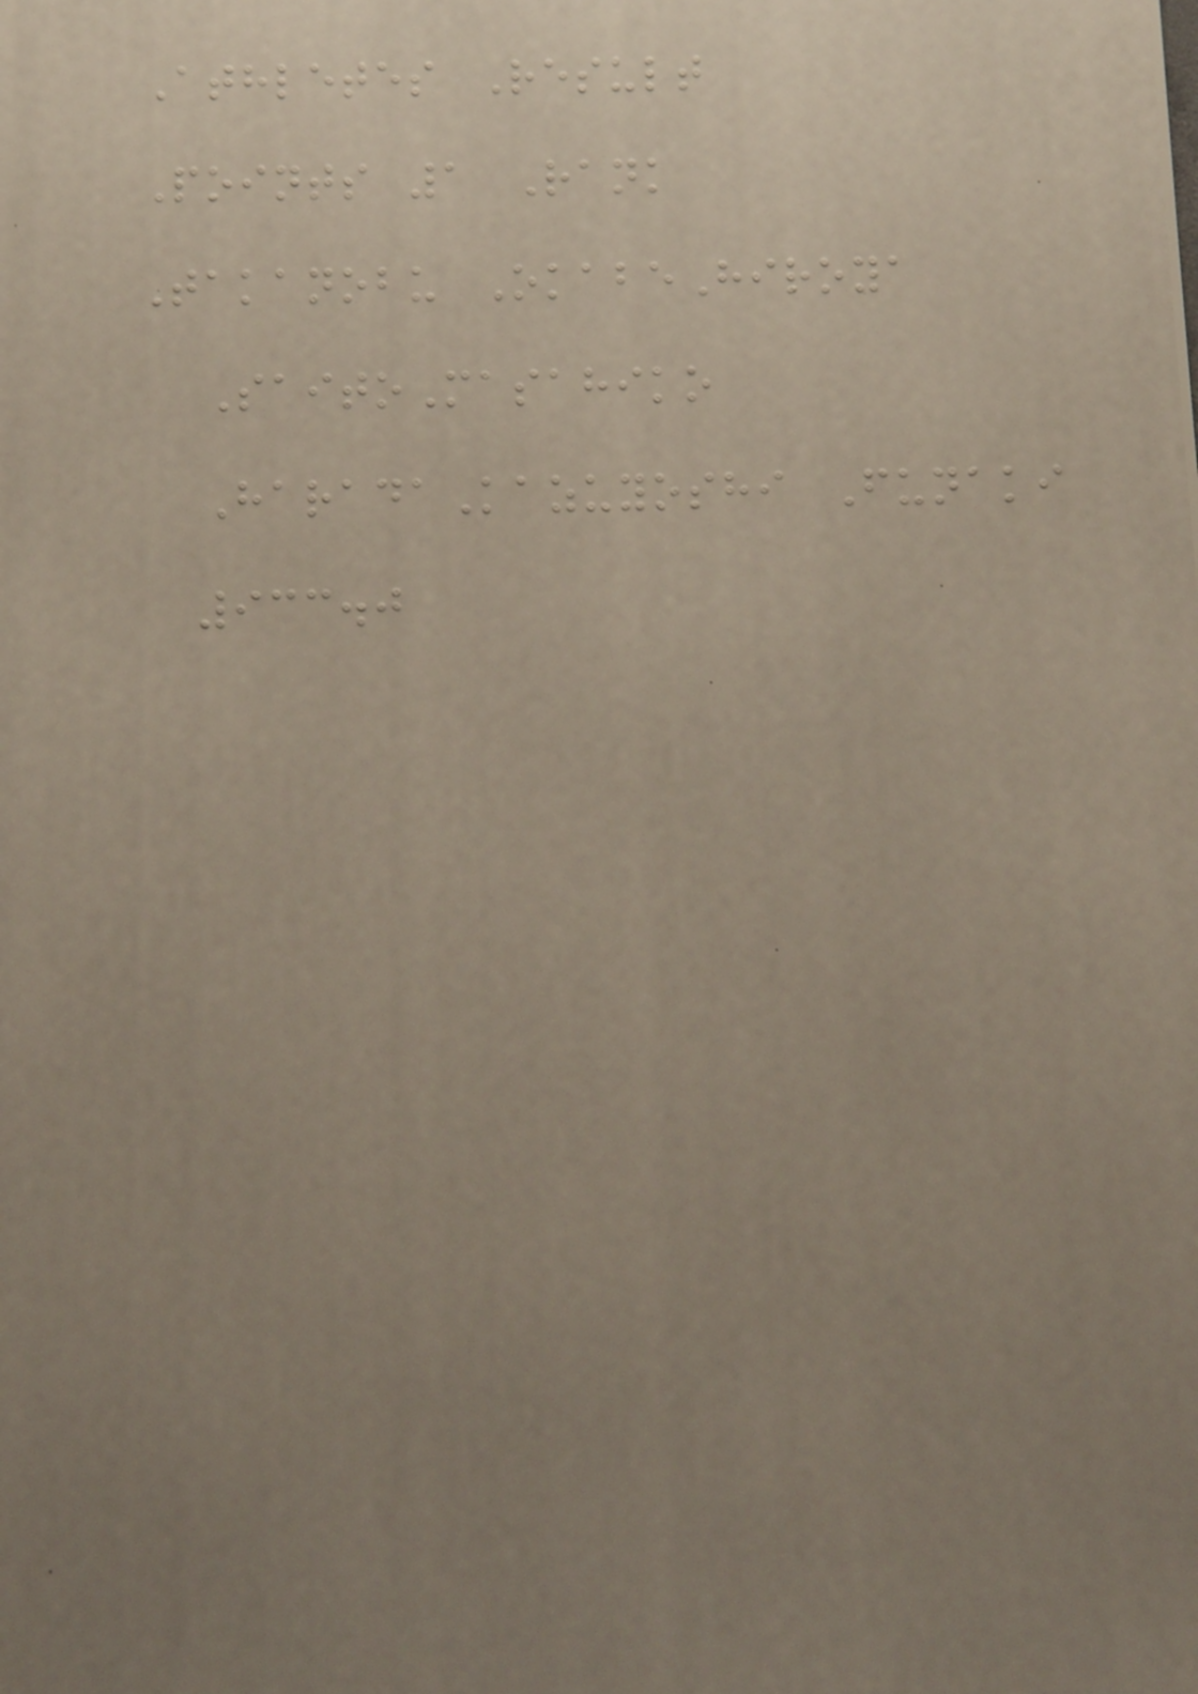Athletes Result
Points 1 Rank
Takanobu OkabeHiroya
SaitoMasahiko
HaradaKazuyoshi Funaki
933.0
